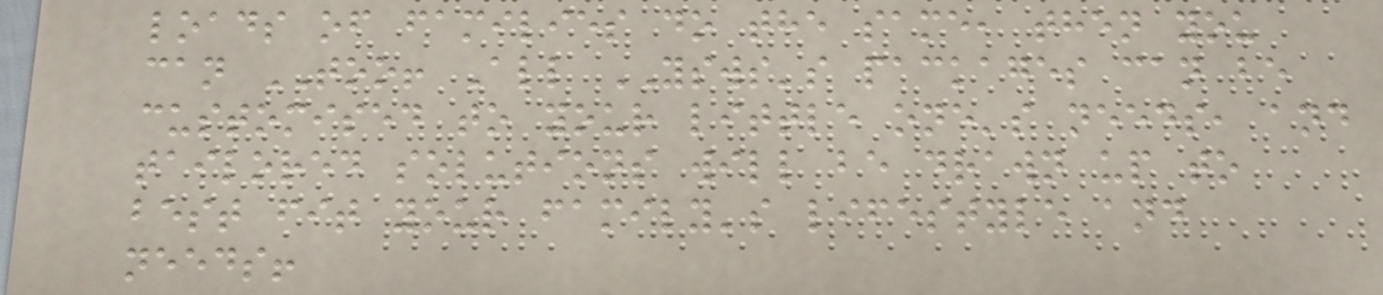loads of families do the same, then you
can TOO! All YSWS's packages can be
customised to your little one's needs, and
tailored solutions will be drawn up to
best fit your family's lifestyle and
needs!
